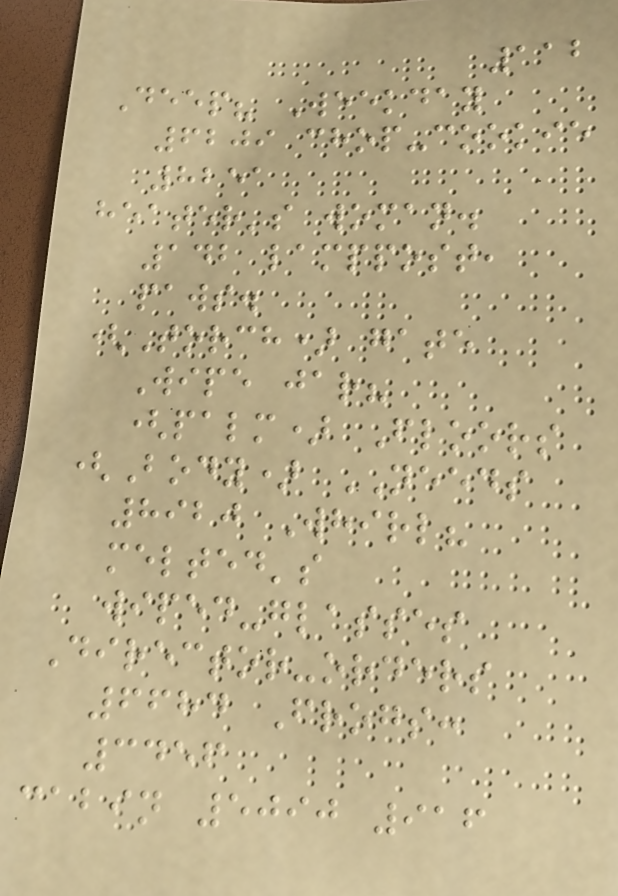112
Deep? Weekday
6209 chop-cookie
8251
heater's woman.
142 lamppost,
paws.
(Torch) gate
Wipe jar?
(palm) Floors
(Body) NEEDS
8920 Whirl?
melted's
wiped-glasses
Director-orders
6684 Frogs:
3456
cabin 5090 916
